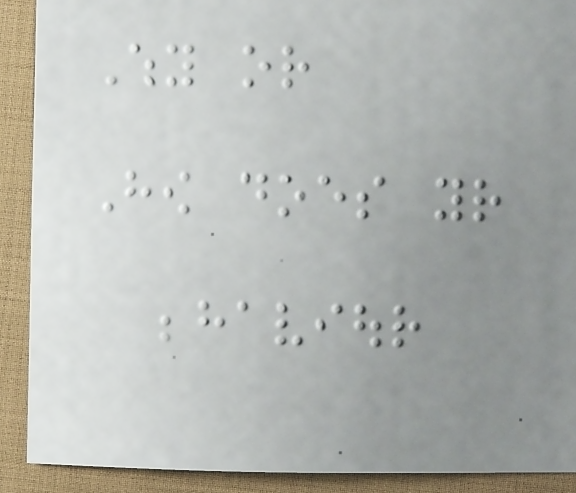Why or
How does your
behaviour
